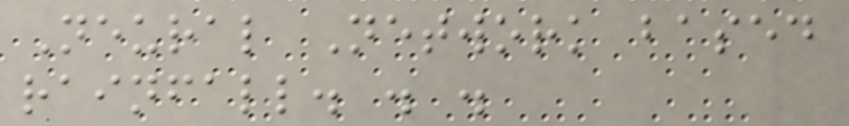Neural Network based
rainfall. . .
